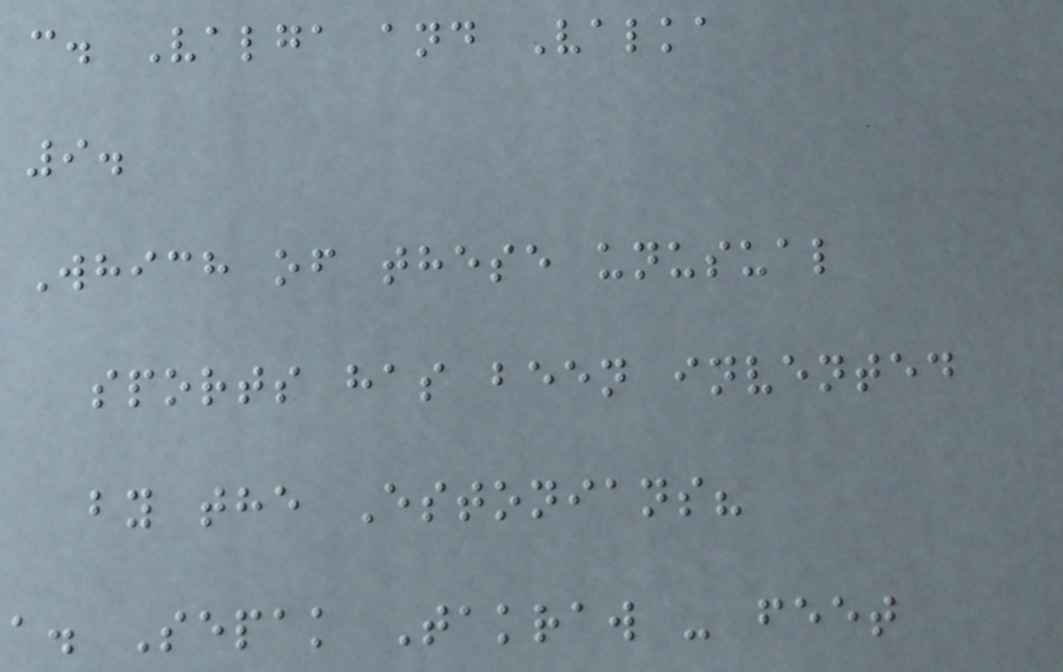c. Valga and Valka
9.
Which of these unusual
sports has been invented
by the Estonians?
a. Sepak Takraw - feet
